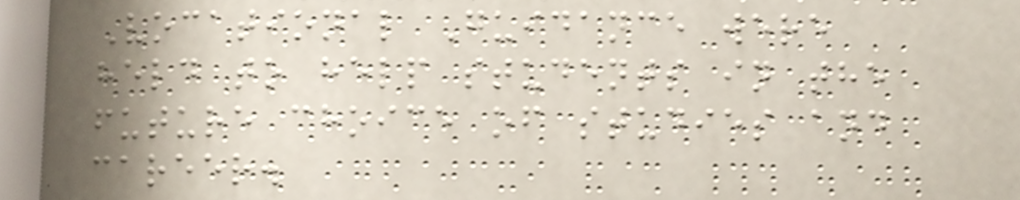Vocational Guidance were
held to help students in the
future choice of studies and
career.
